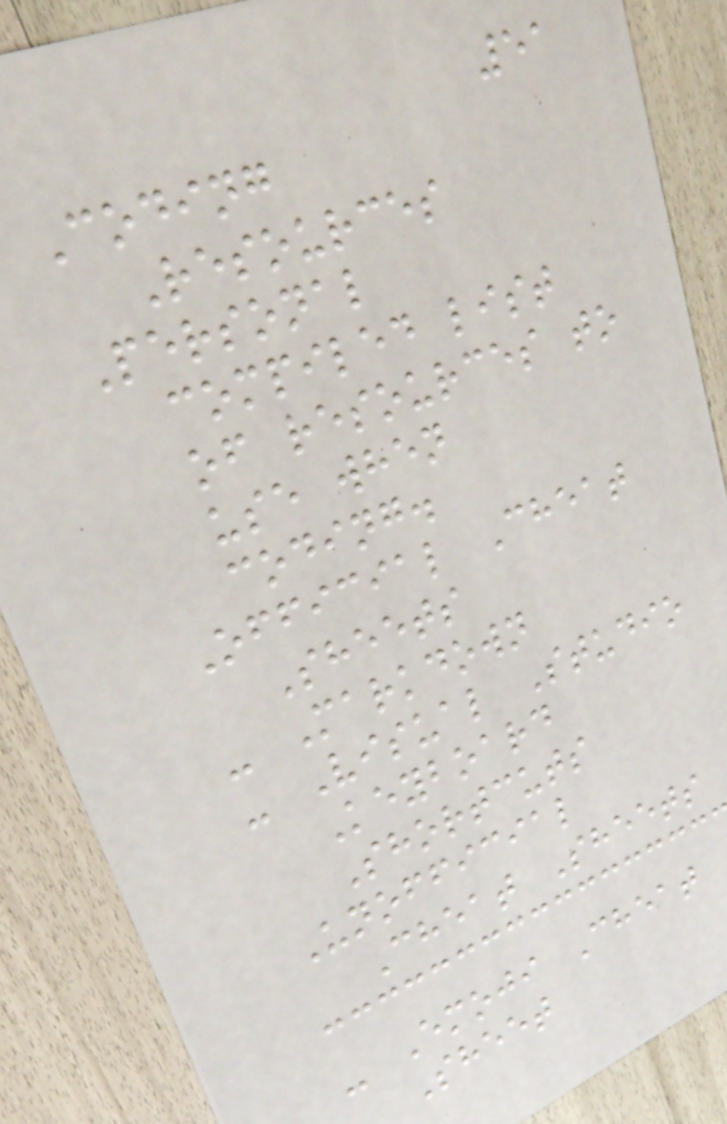51
Coding
Resources
Personal
compiled list
of resources to
use when
coding.
Official Cheat
Sheets
- Markdown
- Visual Studio
Keyboard
Shortcuts
Unofficial
Cheat Sheets
- Emoji Cheat
Sheet
